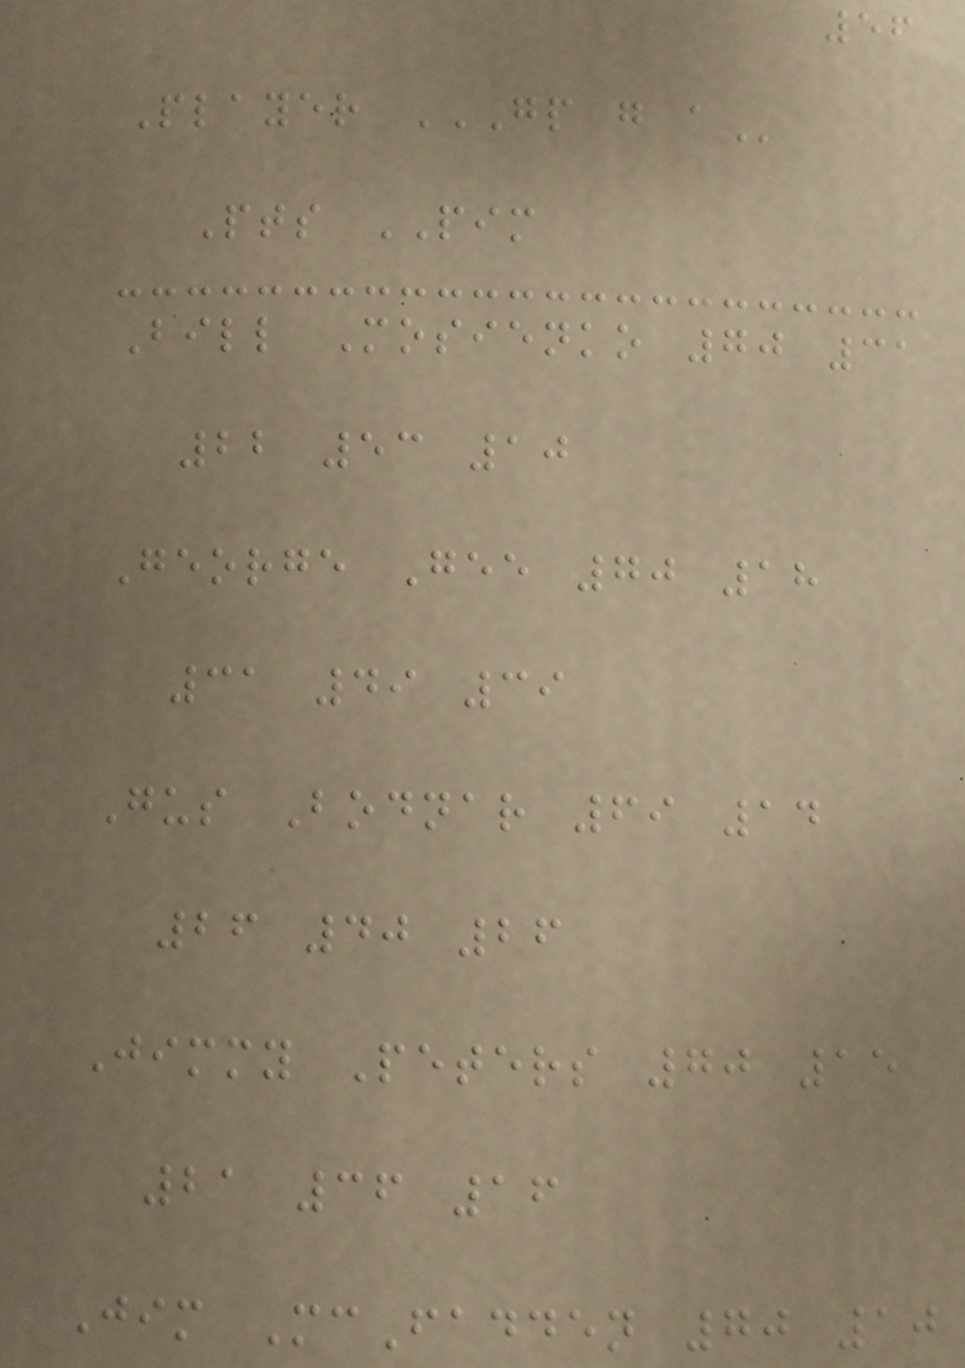56
Player GP G A
Pts PIM
Bill Mosienko 70 31
22 53 10
George Gee 70 18
31 49 39
Gus Bodnar 69 14
26 40 26
Jimmy Peters 70 15
21 36 16
Jim McFadden 70 10
